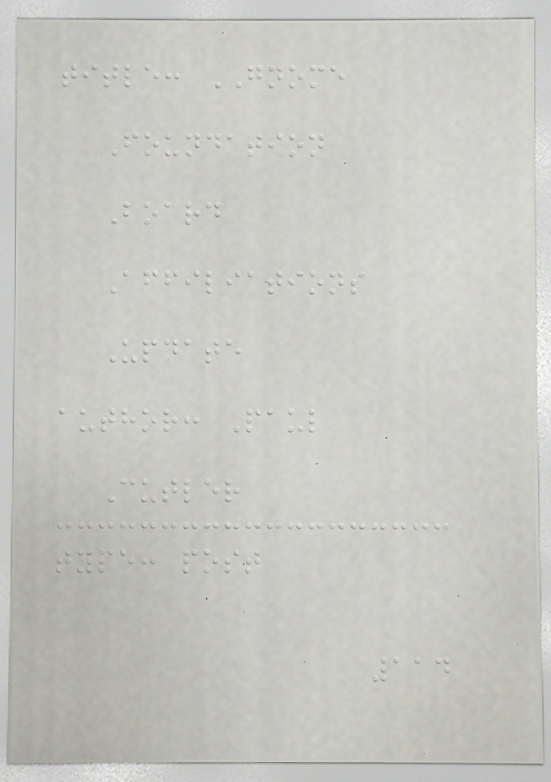title: GNOME
Foundation
Board
Affiliations
Update
author: Paul
Cutler
type: post
114
